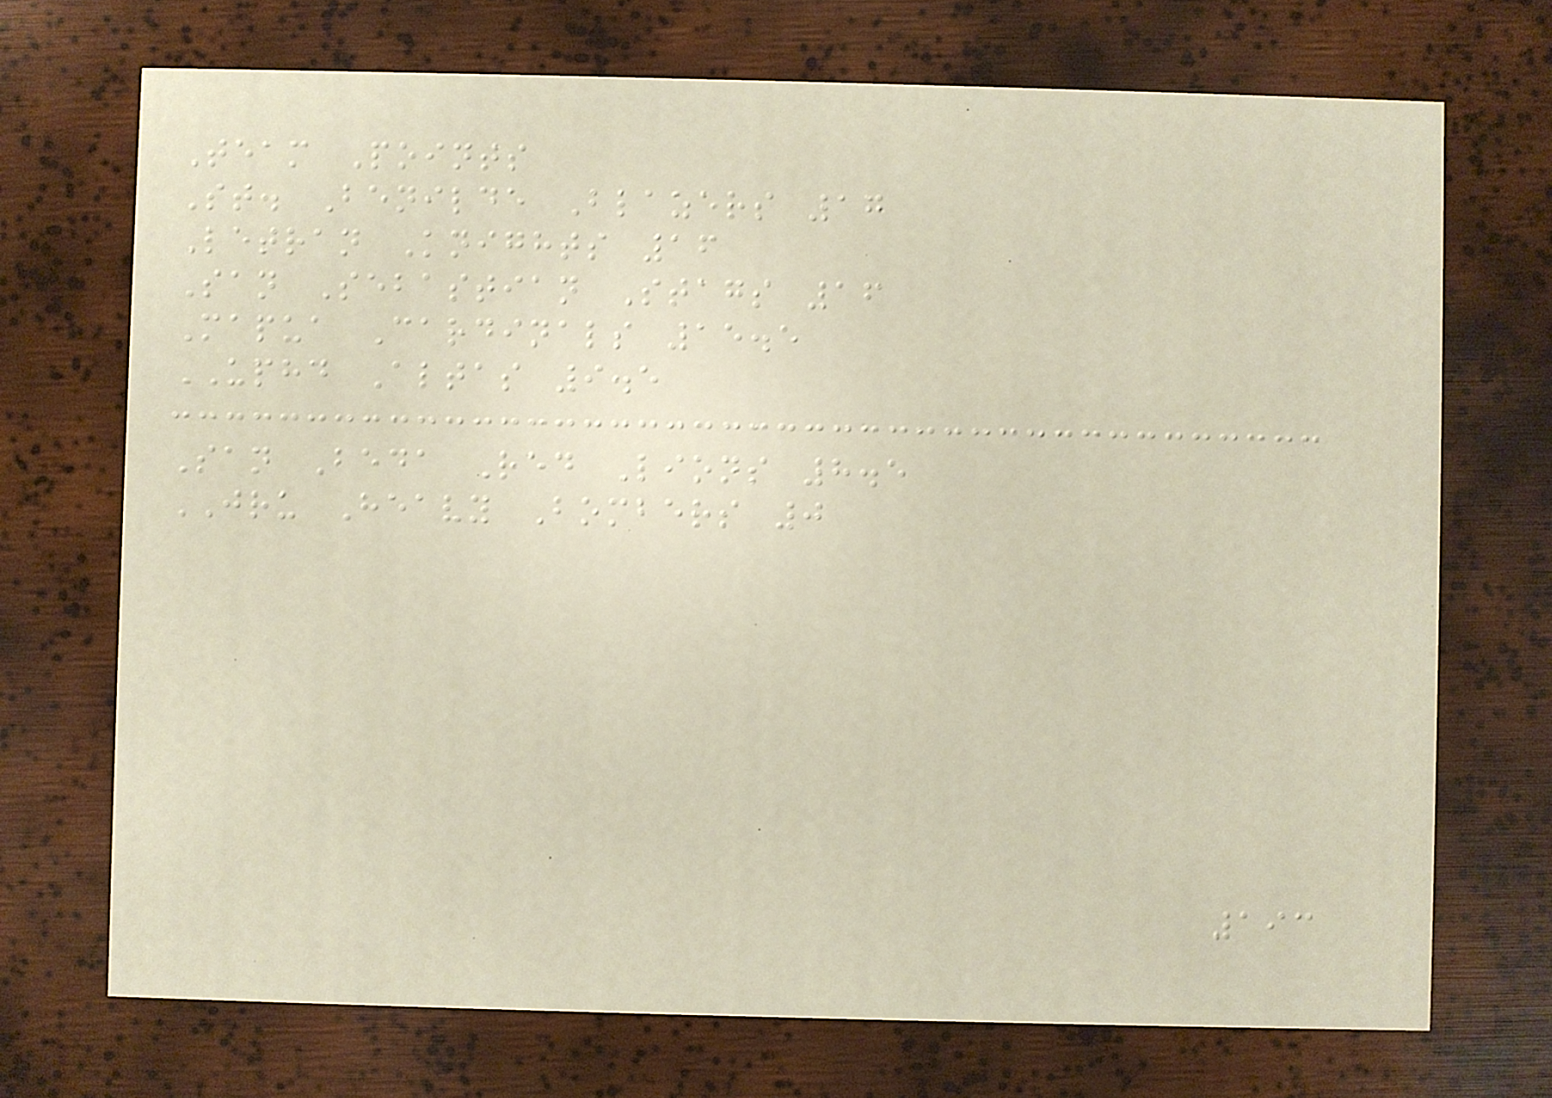Team Points
St. Benilde Blazers 17
Letran Knights 16
San Sebastian Stags 16
Mapua Cardinals 15.5
UPHD Altas 9.5
San Beda Red Lions 8.5
JRU Heavy Bombers 0
193
